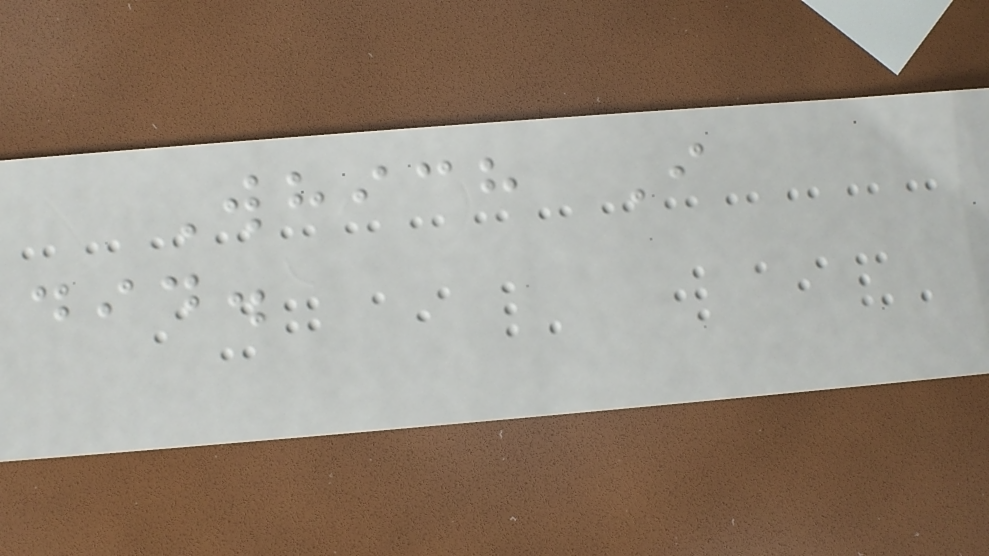Which I
did.
